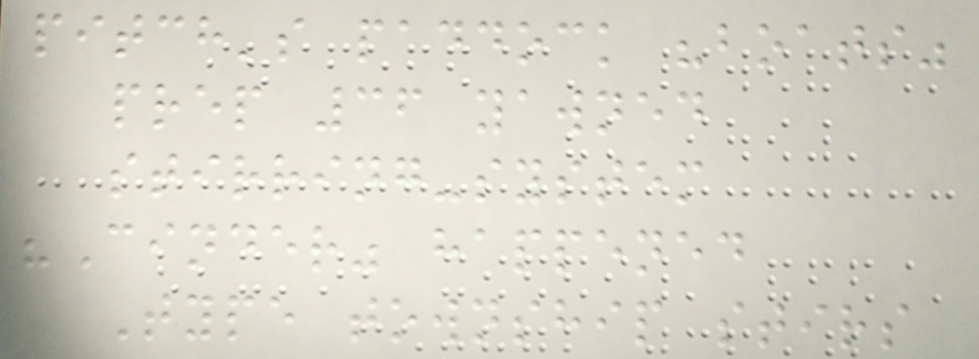pitch's paddock "boats"
prep 36 yawned
stirring-system
"Cinder" happened
Type township stirs
